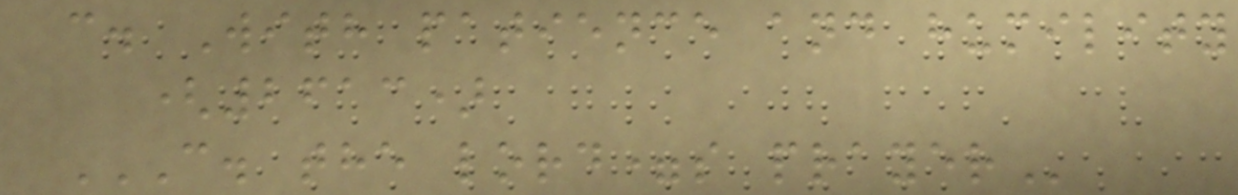c. With patience and humility
(2613)
C. THE LORD=S PRAYER
